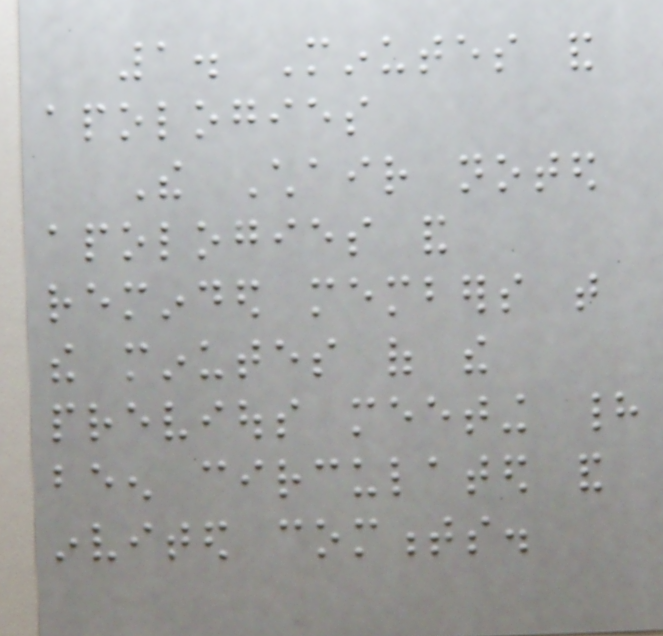1. Minutes and
apologies
The Chair noted
apologies and
reminded members that
the minutes of the
previous meeting had
been circulated and
invited comments.
